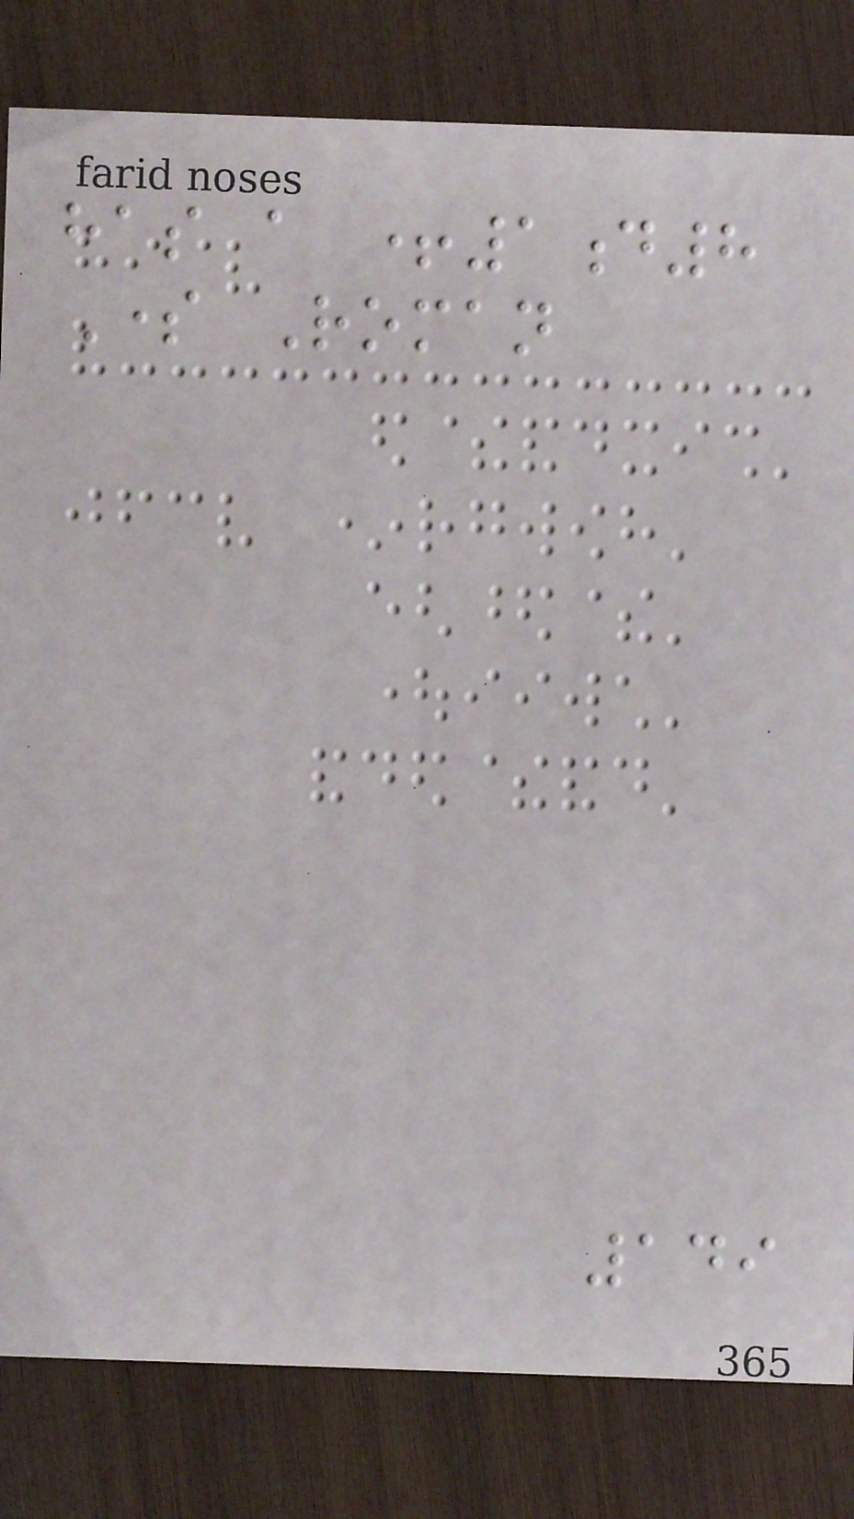has a +1d8
Some Roman
149
